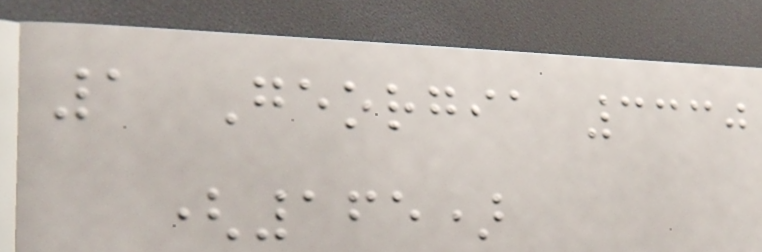1 Georgia 3330
(165)
